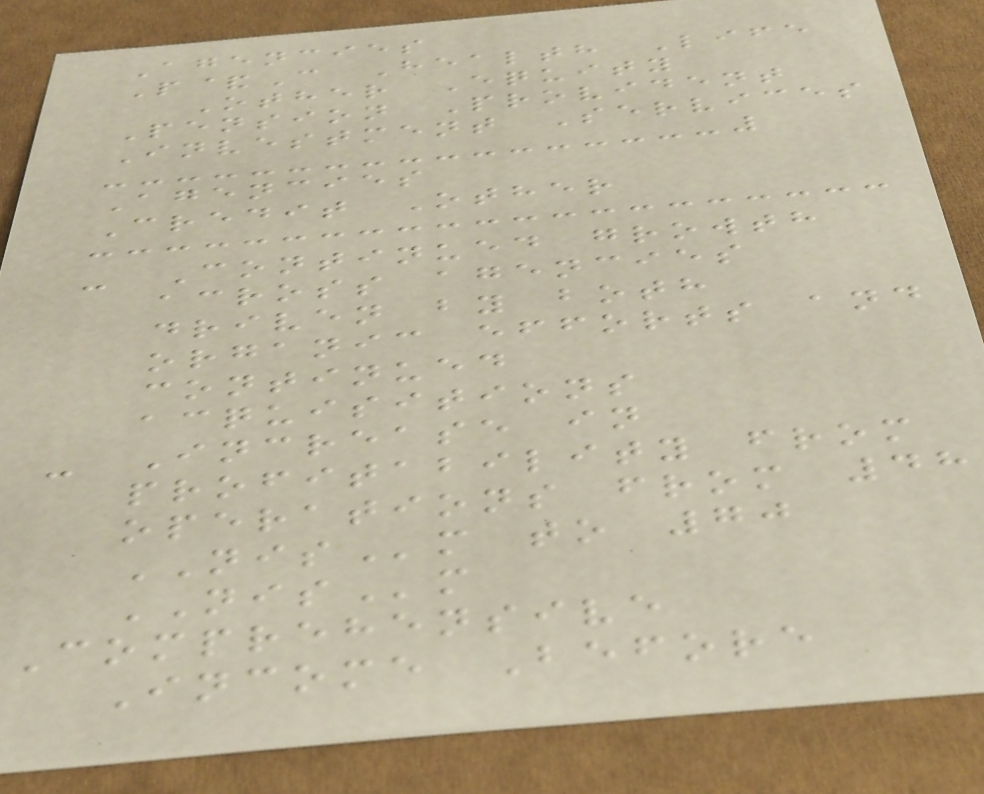Agencies
P&C Health Life
Other Equity
Pension Provident
Investment Services
Agencies
Credit Other
- Continued growth
across agencies
driven by both
organic efforts and
continued
acquisitions
- Increase in
profitability from
operations from 48
NISm to 70
NISm
Comprehensive
Income Before
